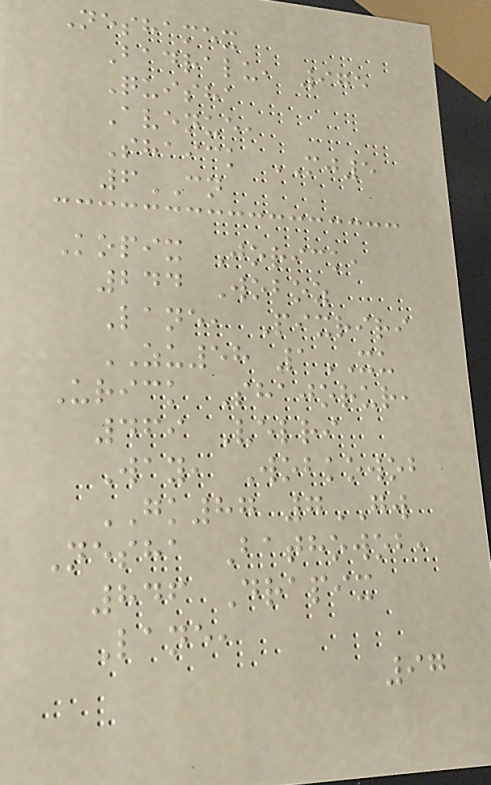Neshamex
Badralu, 975
Quisha
Avenue,
Shaick MJ5
6CN
Kopix Jorick,
244 Woboz
Lane, Pixriri
ZU58 1XU
Urick Shajorur,
469 Velri
Way, Wobkowob
GK87 7GW
Nesha Bathowob,
846 Drapix
Lane,
97
